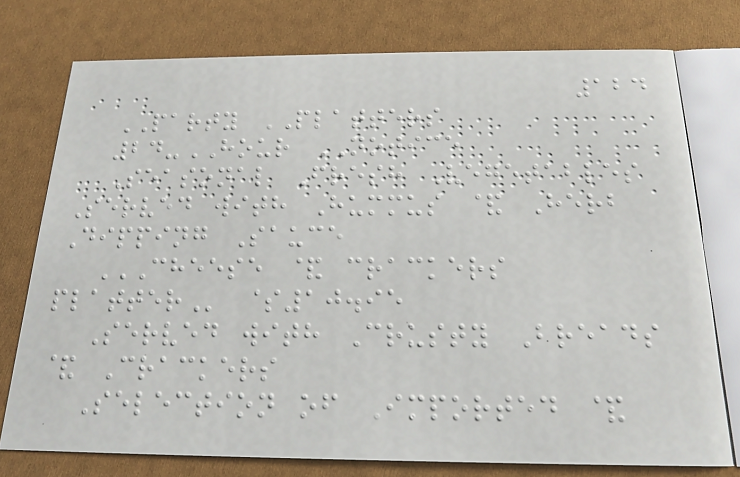124
PARTY PLATTERS
24-HOUR NOTICE
Seasonal Fresh Vegetables
Served with Hummus & Herb
Dipping Sauce
CHEESE & CRACKERS
PLATTER $10.95
Served with Crusty Breads
& Crackers
Selection of Imported &
